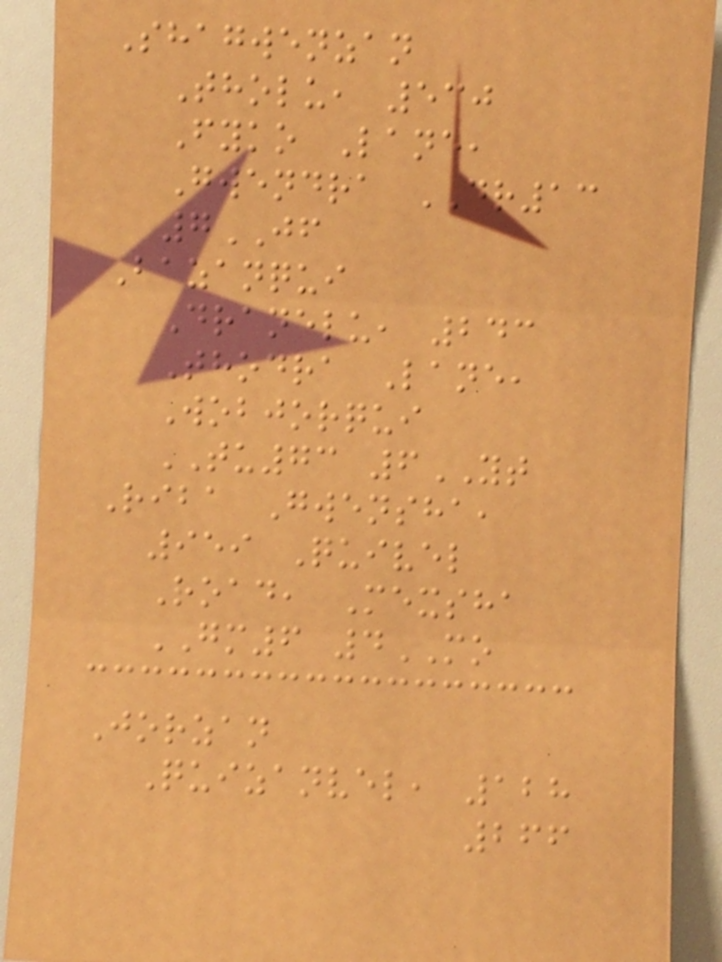Shagwenzan
Tholu, 530
Fyko Lane,
Gwendra DR13
7JF
Bazanqui
Dranelu, 243
Thodra Lane,
Wobjorqui
TU73 6YT
Riba Gwensha,
959 Quivel
Road, Mexsha
GM6 4MO
Jorzan
Quizanvel, 128
266
